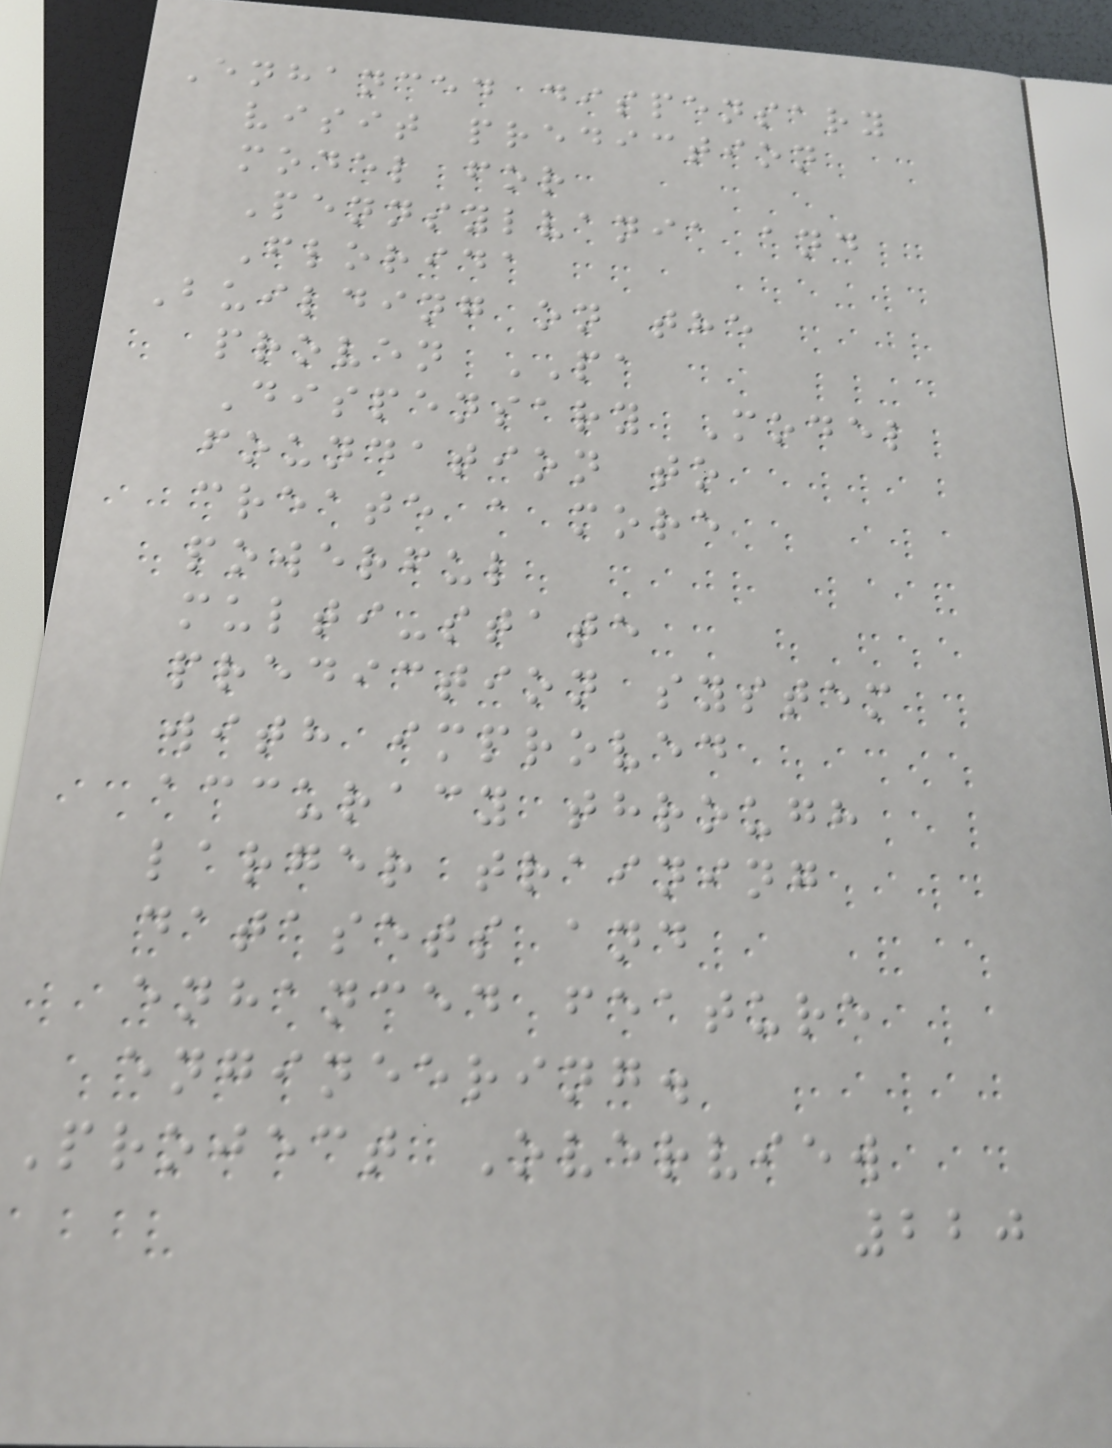Enhanced dispensary
visit prediction
model for
Pennsylvania and
Florida
Building on the
proven PA
Dispensary Model
foundation to
create a more
powerful
multi-state
prediction system
with improved
accuracy through
larger training
datasets and
enhanced feature
engineering.
Project Overview
220
